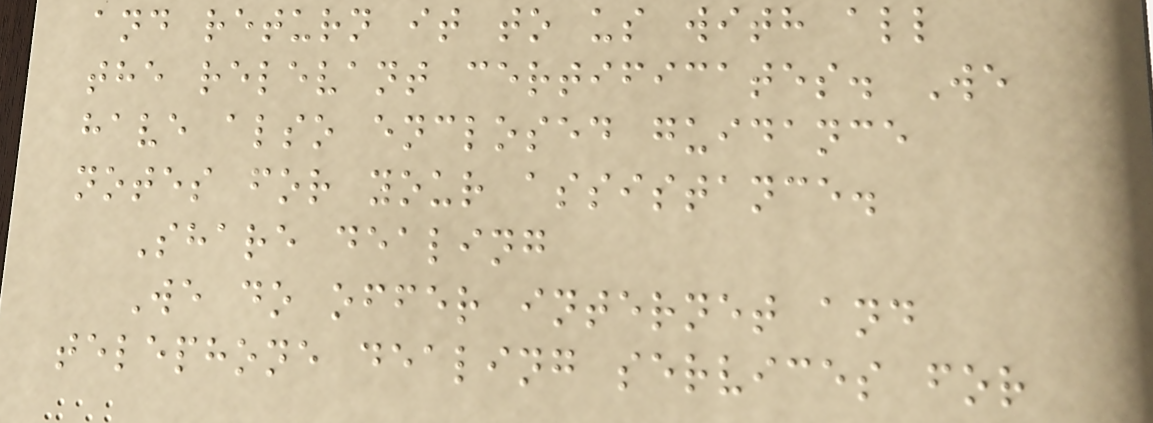and return it to us with all
the relevant certificates. We
have also enclosed guidance
notes for your assistance.
Share dealing
We do offer internet and
telephone dealing services for
